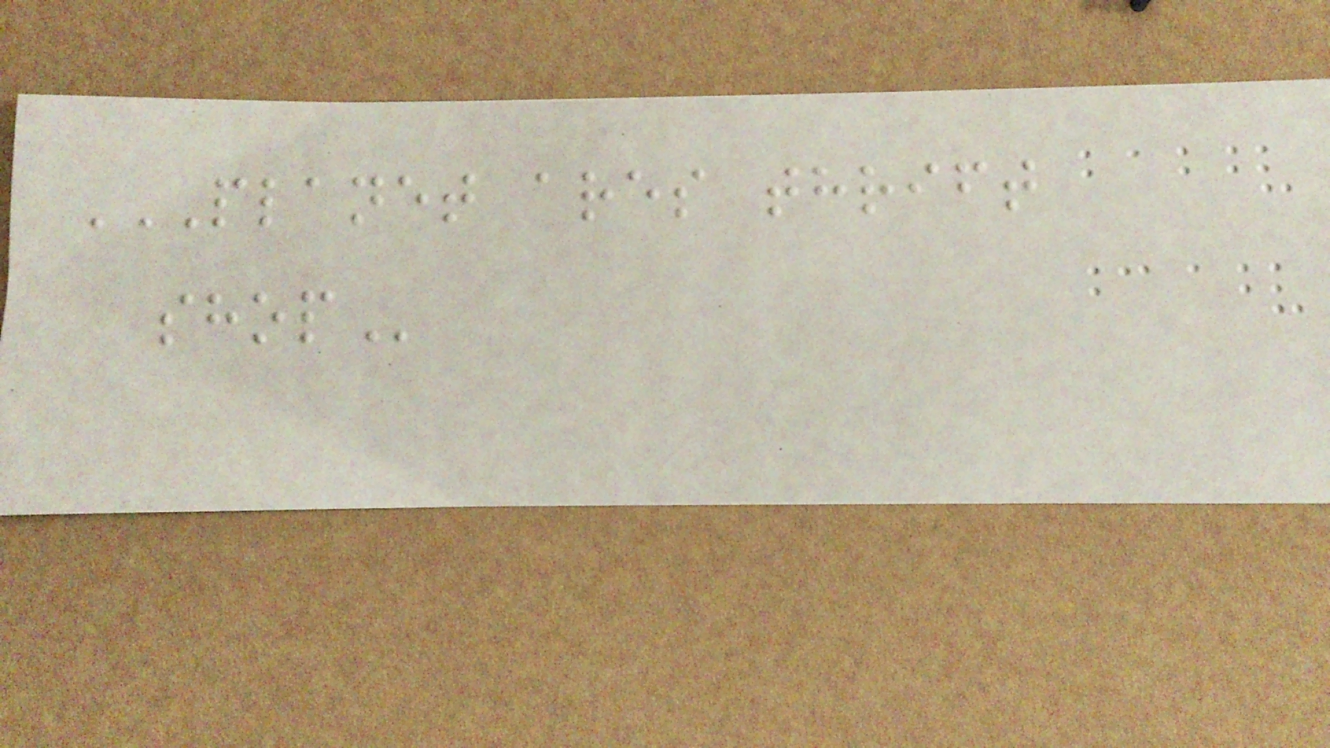PLANET ARES THRIFT
SHOP
